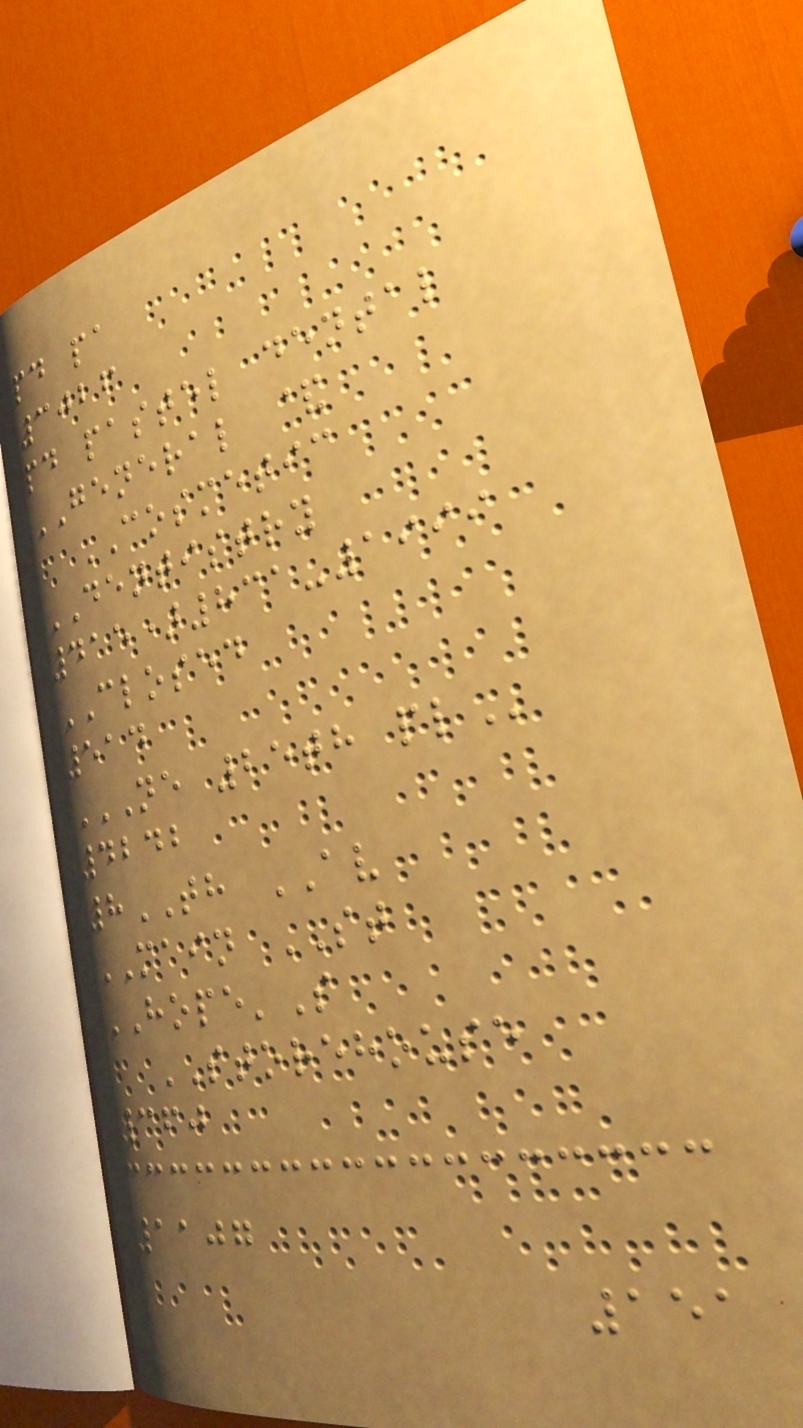pd pa
3026
pd pastel dental
GENERAL &
COSMETIC
DENTISTRY
415)831-1999
CLOSED
514
NE 25TH PL
4242
8TH AV
MAIN ST
HOPE'S
STOREHOUSE
360
1107
151
